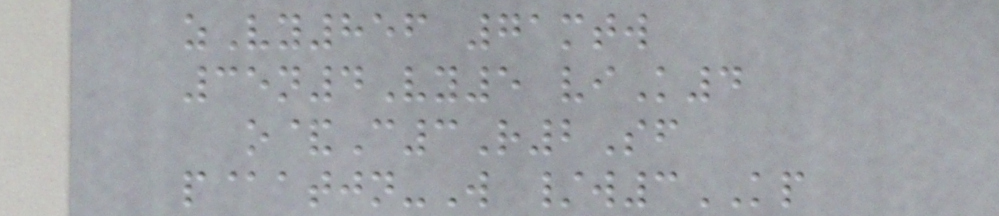zVy856 71mtw
35n4Vy5 viK4
o&C3R2Sf
p@atjn-W /w3KP
